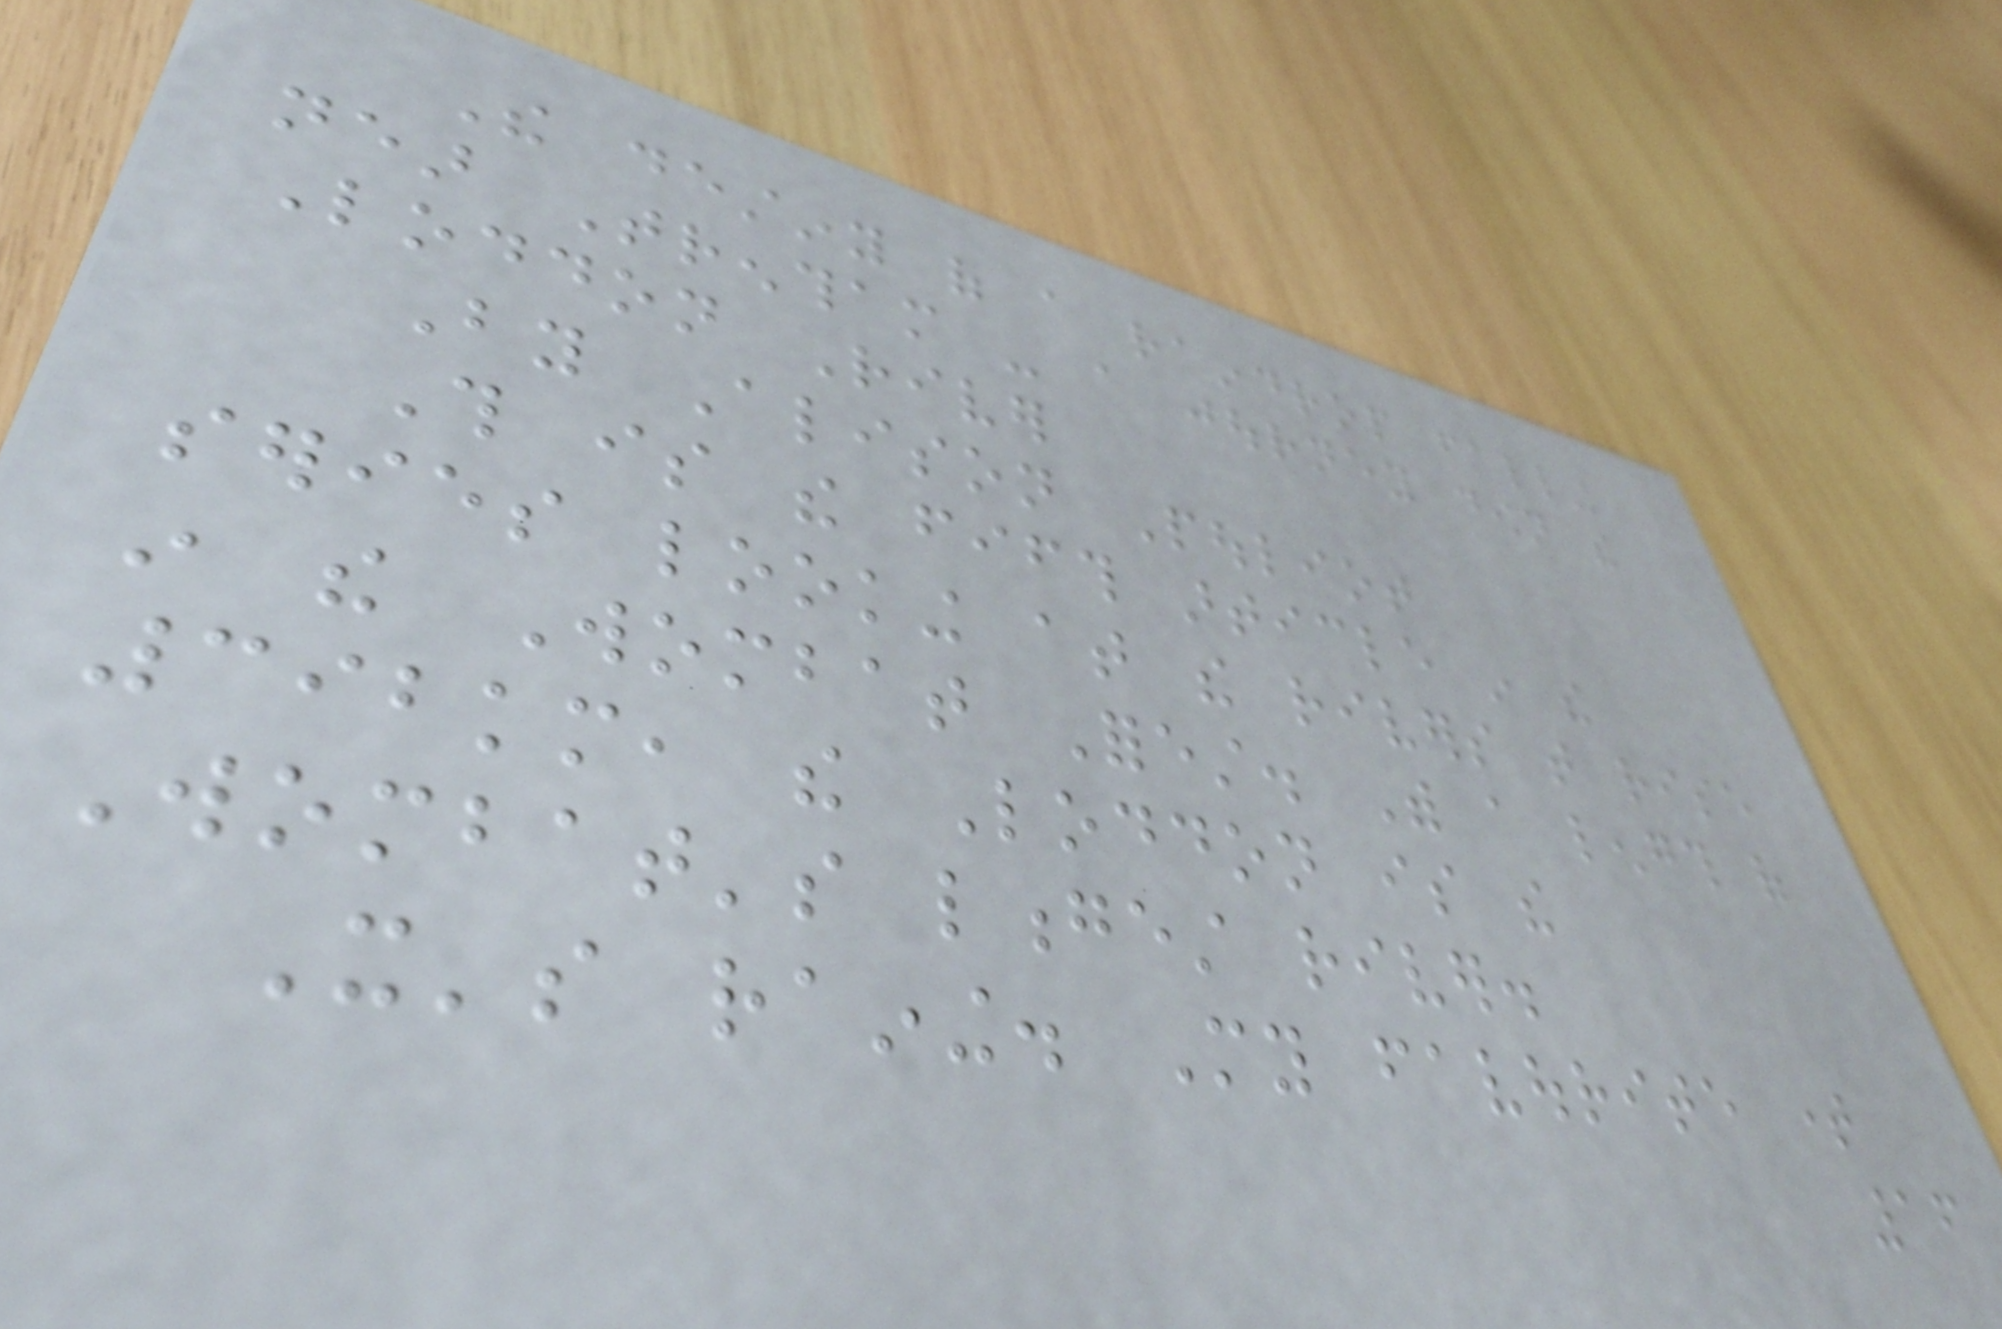The destiny of a raindrop falling
near Trentham - a journey down the
Loddon River
By Alison Pouliot
This is the fifth article in the
series looking at the rivers that rise
in the Wombat Forest. With a length of
392km, the Loddon is the
Wombat's longest river.
It's raining. My favourite time
16
